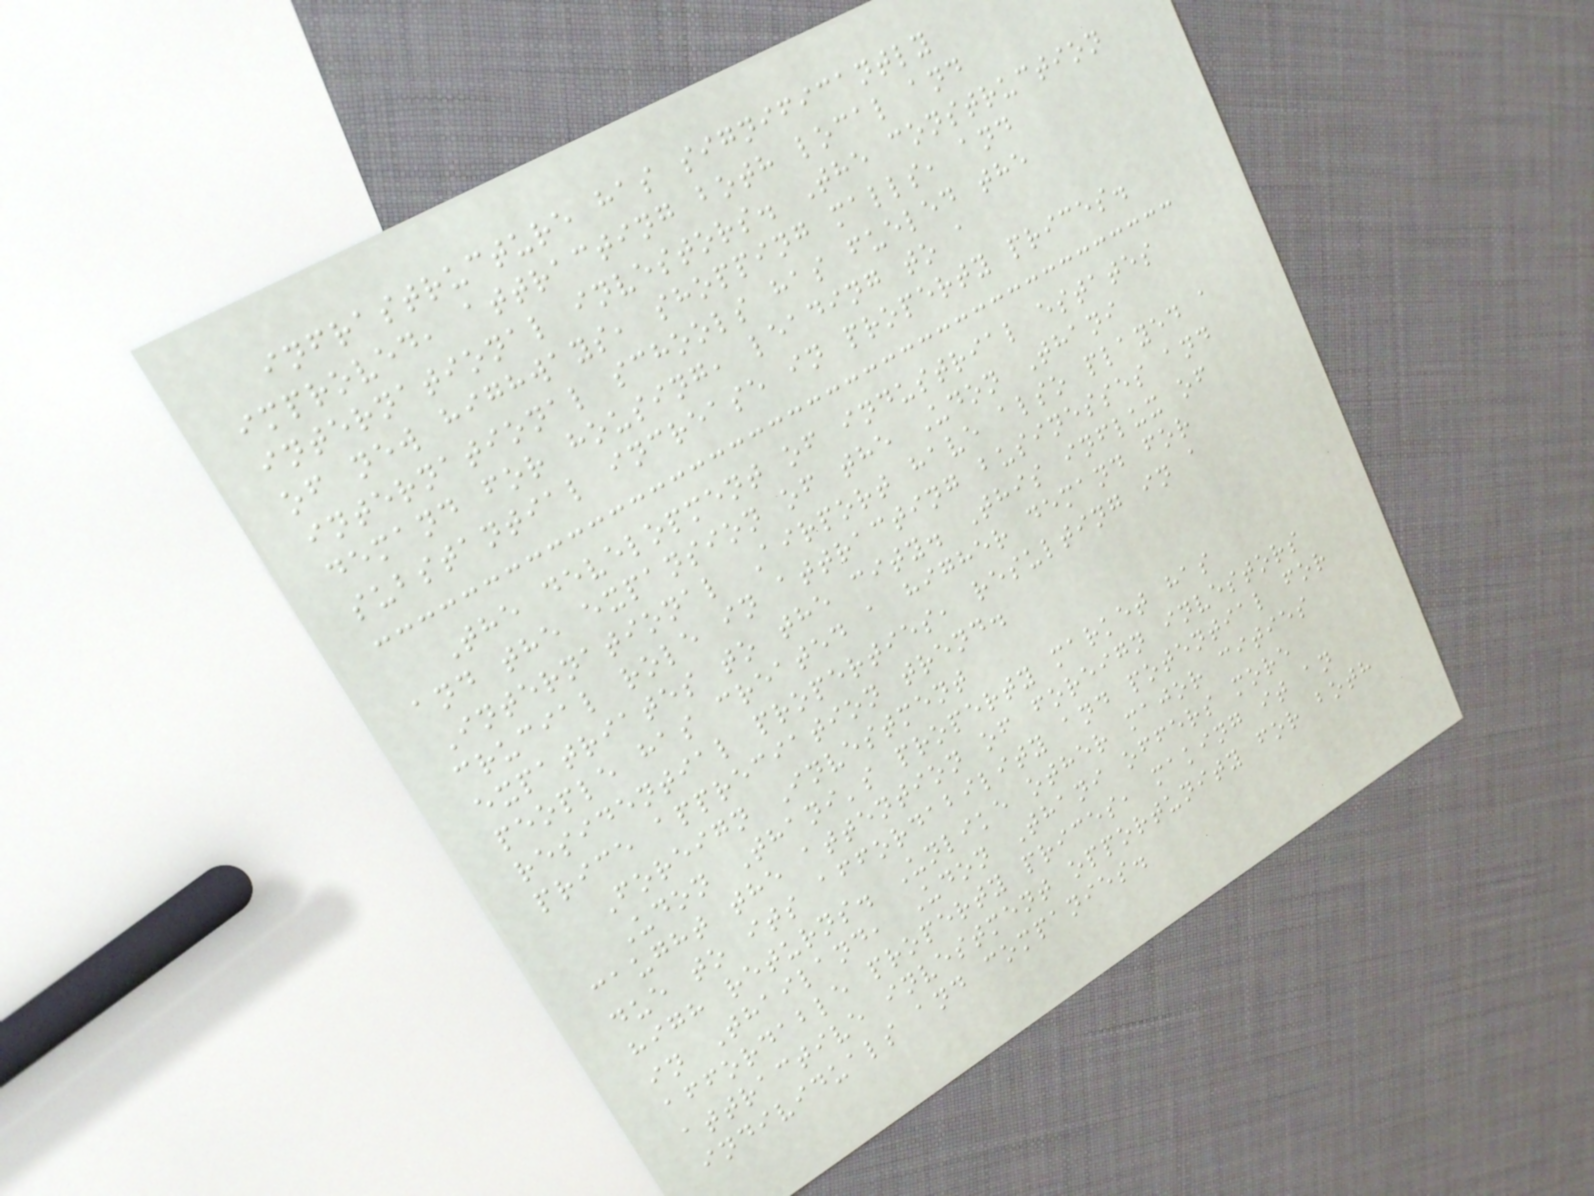infrastructure has significantly
improved, attracting both local and
international investors. The construction
of new highways, shopping malls, and
international schools has fueled the
demand for housing, leading to a
substantial increase in property prices.
The development of industrial estates
and the expansion of the Udon Thani
International Airport have also played a
crucial role in attracting businesses and
expatriates to the city. This influx of
people has created a higher demand for
residential properties, resulting in a
price appreciation trend.
Foreign Investment
Udon Thani's property market has
caught the attention of foreign investors
due to its affordability and potential for
high returns. Unlike other major cities
in Thailand, Udon Thani offers more
affordable property prices, making it an
attractive investment opportunity for both
individuals and companies.
